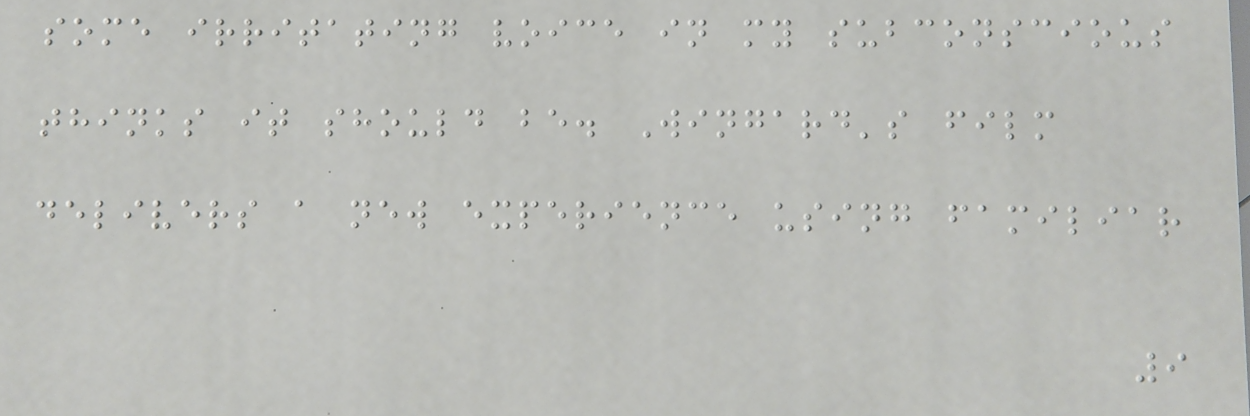some irritating voice in my subconscious
thinks it should be. Wingard's film
delivers a new experience using familiar
9
